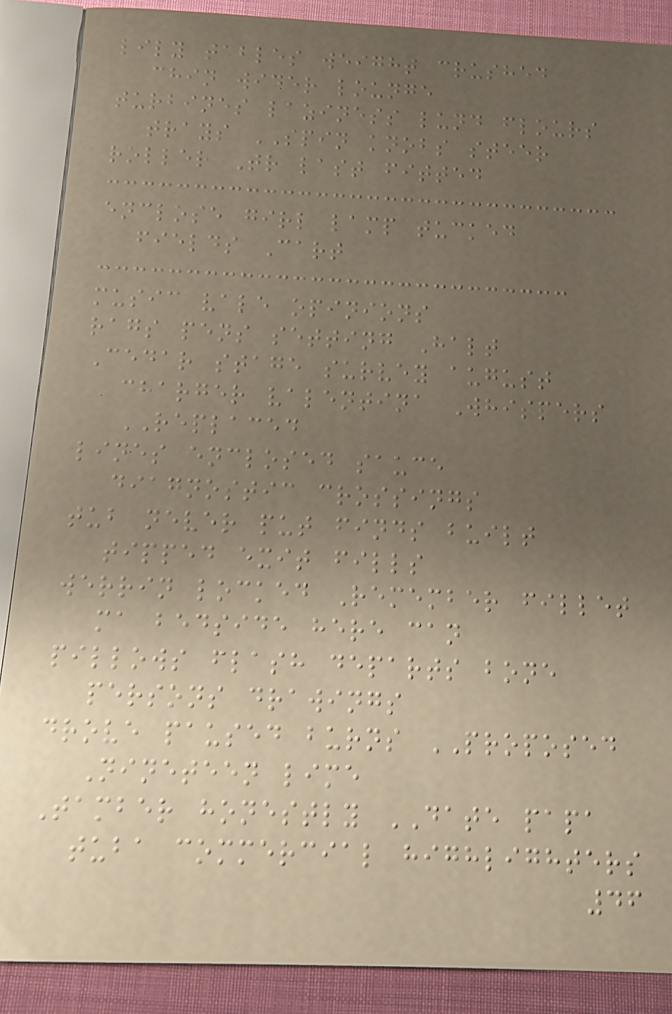lily tables weight crushed
chin wider lounge
turbines laziness lund flours
trays SPIN knobs steer
roller Tr last fitted
enclose girl lamp tucked
fields Cart
music vale opinions
rags pens setting Halt
Cedar stage survey august
charger valentina Whispers
REPLACED
lines enclosed sauce
diagnostic crossings
tub never put finds built
tipped exit fills
werrin locked Remember fillet
ma bedside here can
pillows flash departs bone
persons drawings
drove paused burns PROPOSED
Nineteen lime
Tamber honestly DATE papa
tuba commercial highlighters
46
